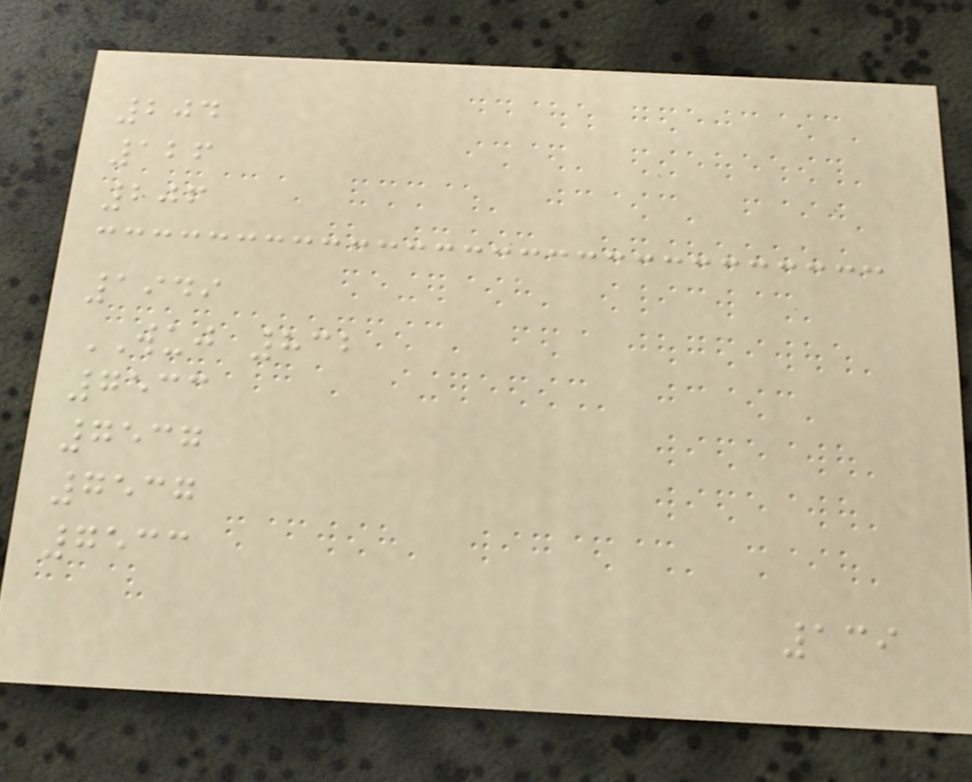204
126
206
1949
WUJ 832
7533
7537
7537
7533
139
